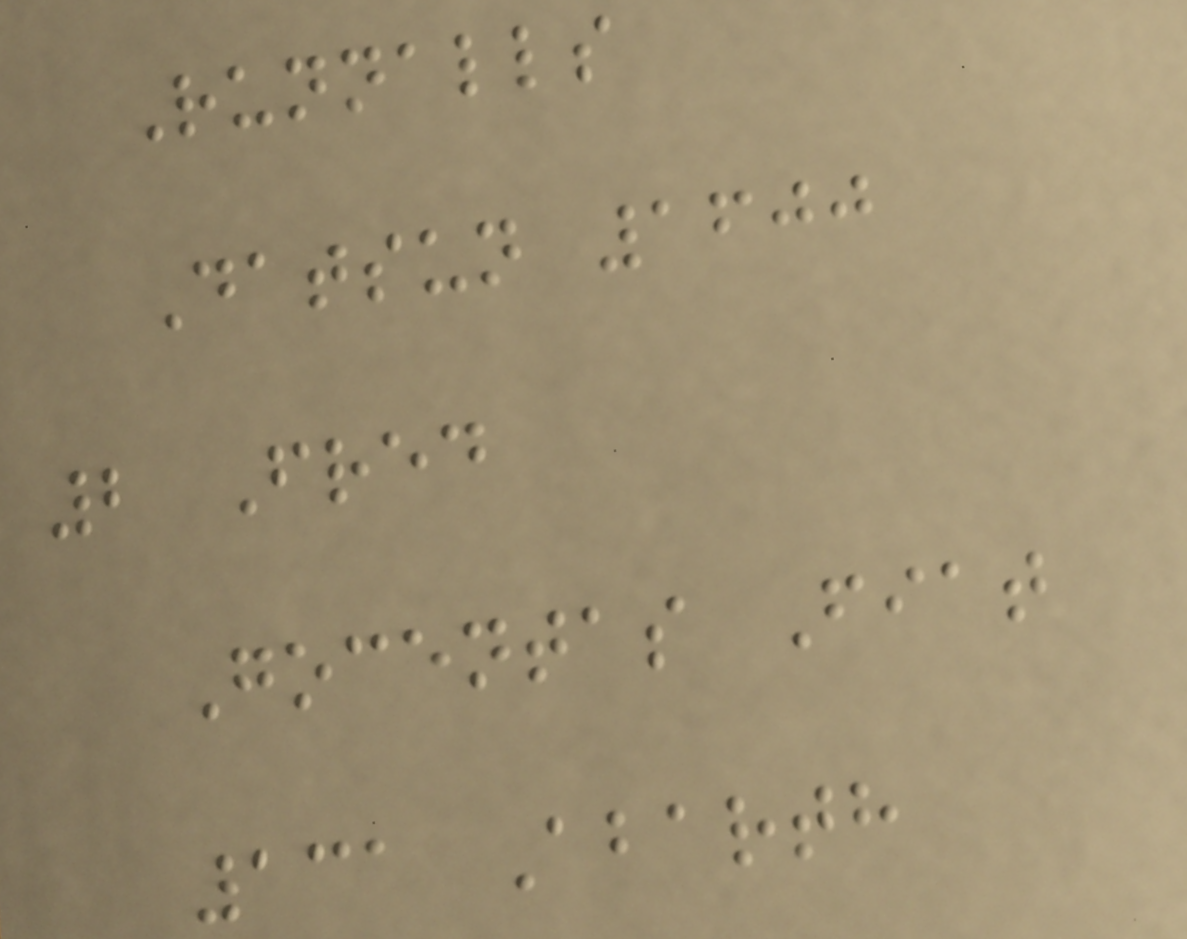Runnalls
Datsun 1600
2 Fred
Gocentas Fiat
131 Abarth
